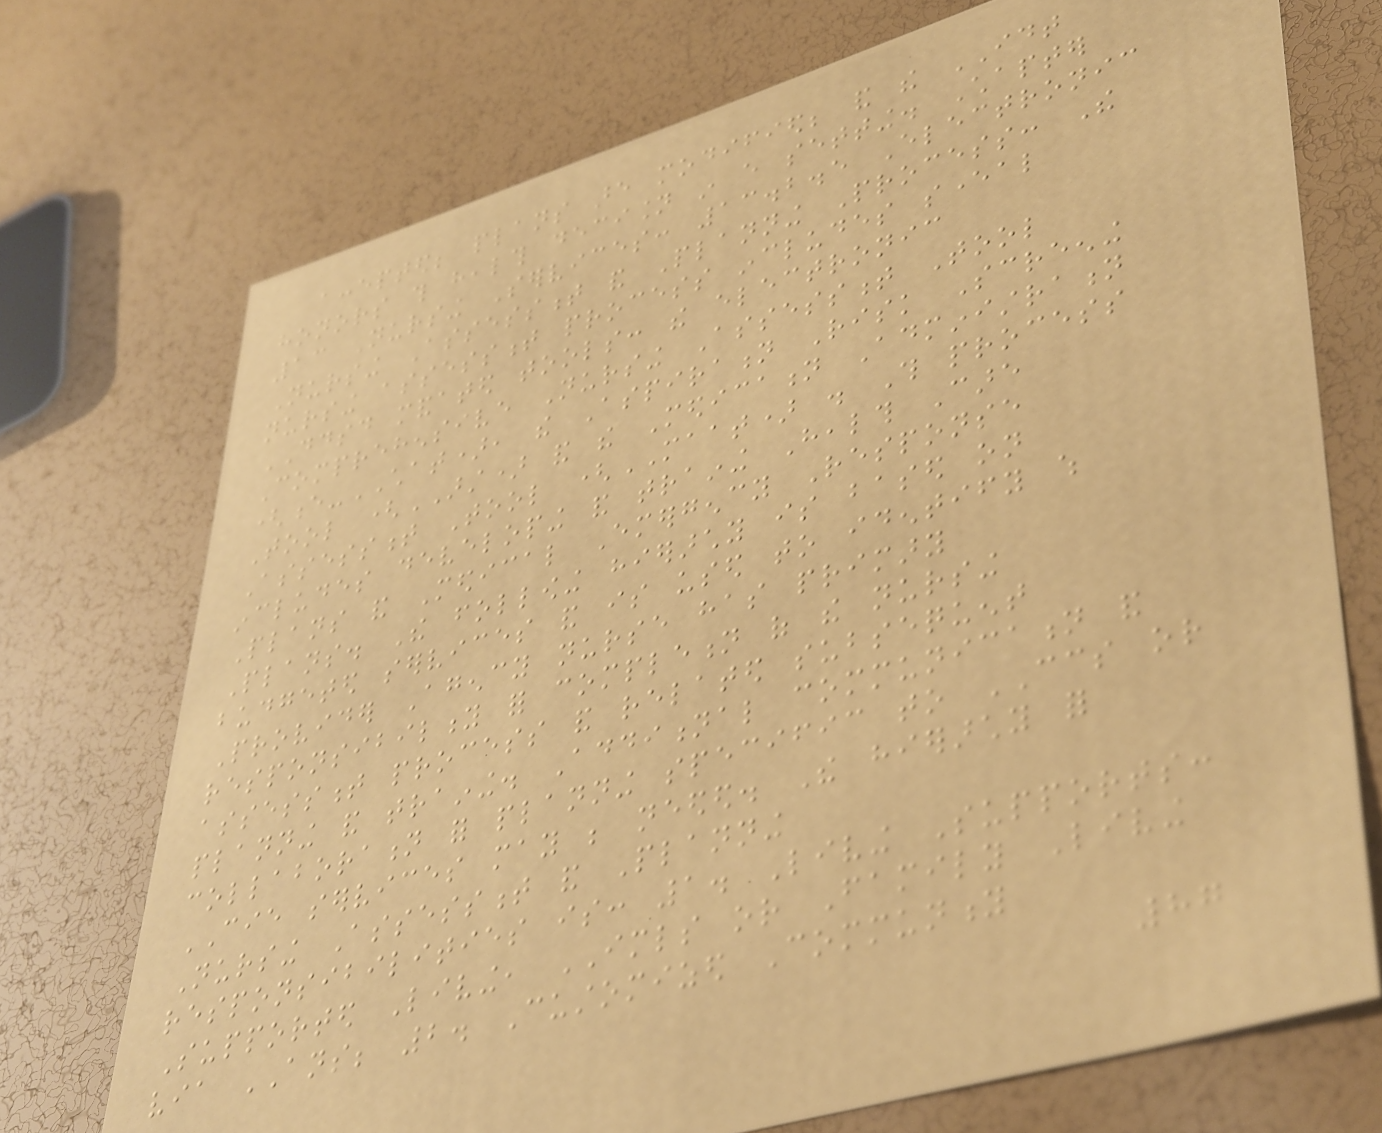accepted; plans are modified; and the IDT
honors this health decision in every setting. Chapter
13 Nursing Services: 13.2.5 Electronic
Nursing Assessment and Planning Process: The
nursing assessment process includes several
DDSD mandated tools: the electronic
Comprehensive Nursing Assessment Tool
(e-CHAT), the Aspiration Risk Screening
Tool (ARST) and the Medication Administration
Assessment Tool (MAAT) . This process
includes developing and training Health Care
Plans and Medical Emergency Response
Plans. The following hierarchy is based on
budgeted services and is used to identify which
Provider Agency nurse has primary
responsibility for completion of the nursing
assessment process and related subsequent
planning and training. Additional communication and
collaboration for planning specific to CCS or
CIE services may be needed. The hierarchy for
Nursing Assessment and Planning
responsibilities is: 1. Living Supports:
Supported Living, IMLS or Family Living
via ANS; 2. Customized Community
87
